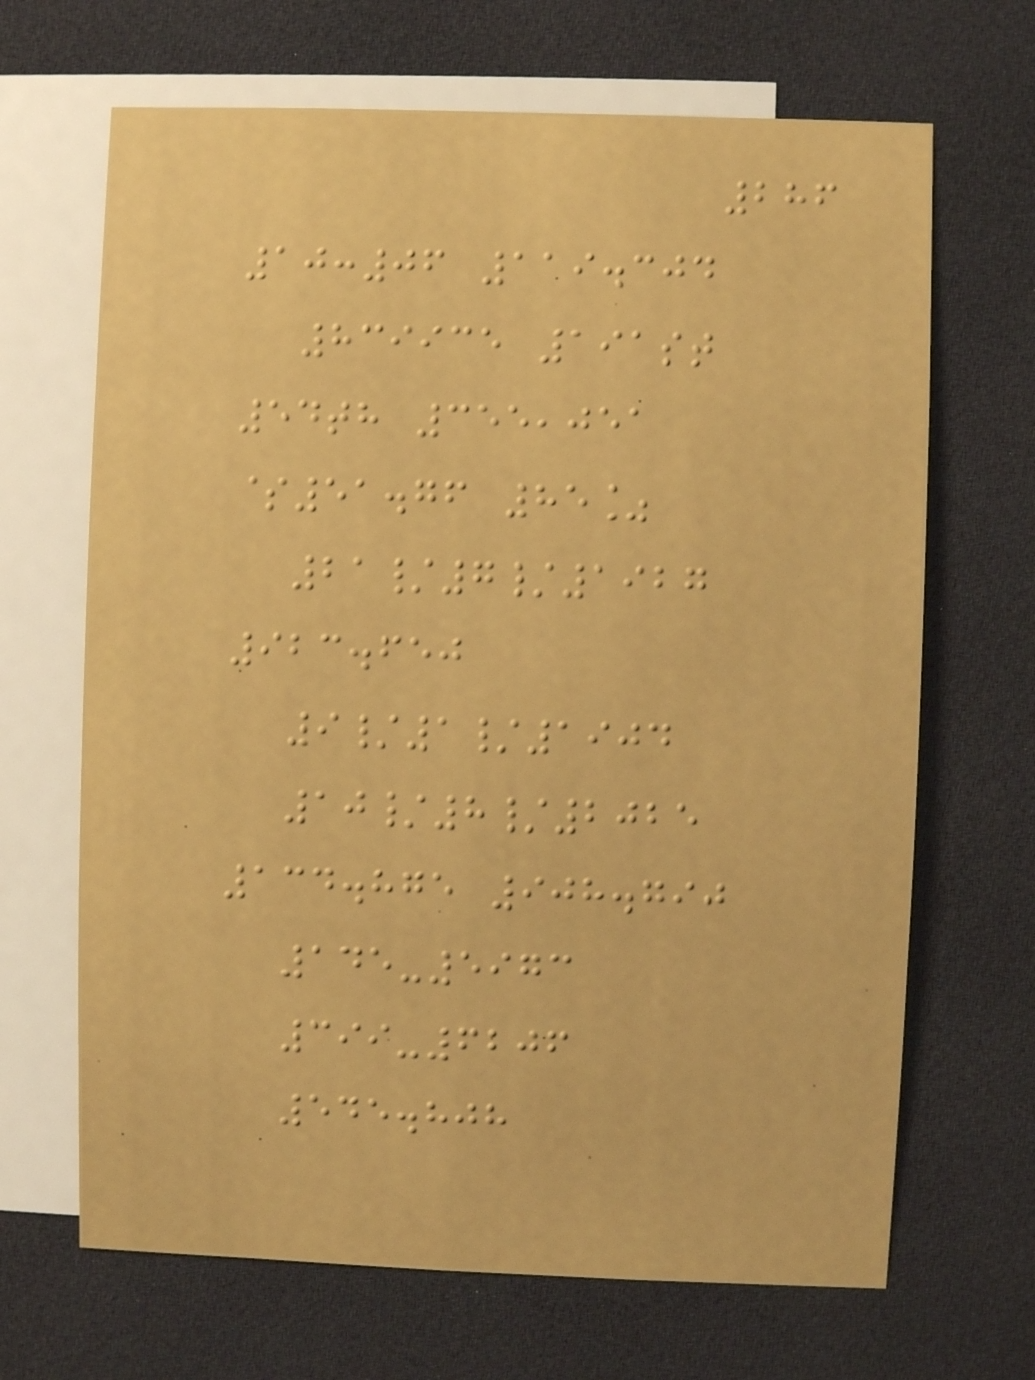286
10:06 119.304
839935 191st
54th 355,051
$51.76 85%
21/7/1927
923.650
9/1/1904
10/8/2025
134.875 908.790
145-5973
399-6206
545.808
